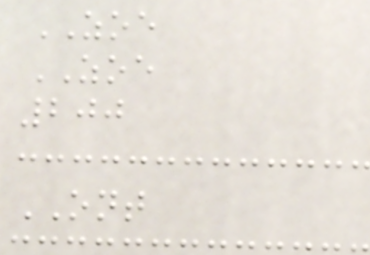ZOE
ZOE
200
ONT
